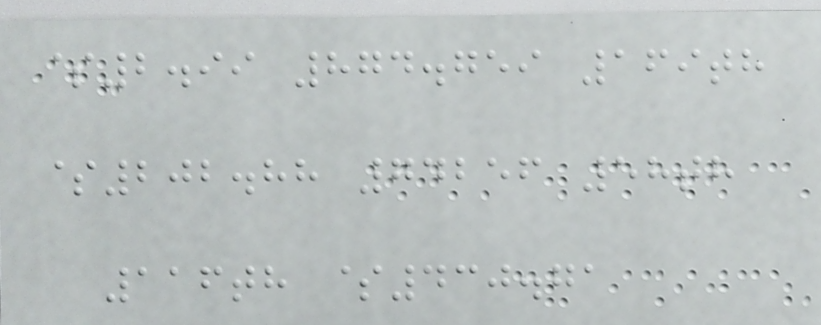$2.99 874.759 169th
$202.88 74256 58th
116th $430.71
